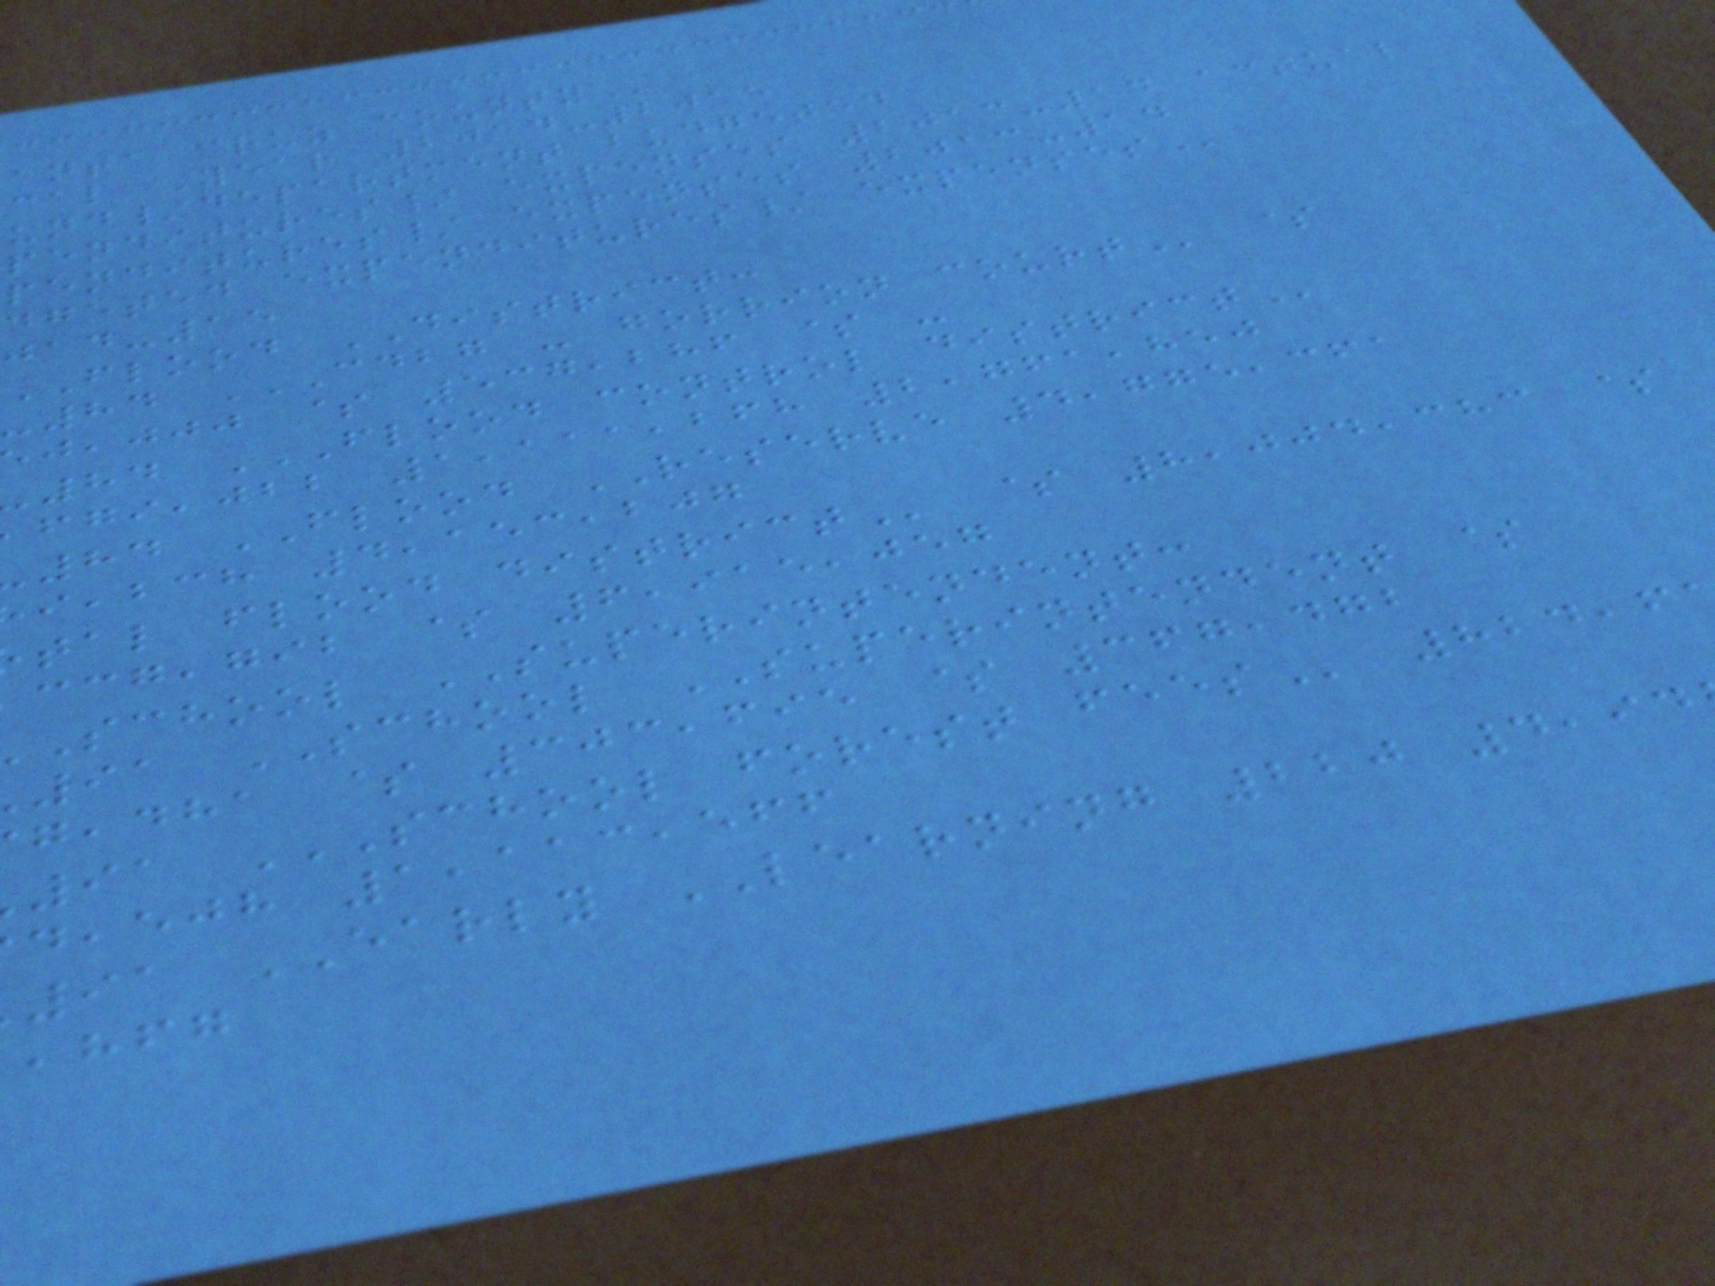anta cruz
cal Year 2014-2015
und/department budgeted
penditures/ expenses 2013-14 actual
penditures/ expenses 2013-14
dgeted expenditures/
-15
FLOOD DISTRICT:
-84 CDBG - GORRION COURT $
,jjj $ 537,286 $ -
84 FLOOD CONTROL DISTRICT
,jbb 1,111,268 2,761,850
84 FLOOD RESERVE 4,775,361
,bch 4,153,207
,gib $ 6,915,057
school SUPERINTENDENT:
91 SCHOOL SUPERINTENDENT $
,dha $ 303,695 $ 367,472
91 SCHOOL FOREST FEES 824,6
,ejh 1,113,566
91 EARLY LEARNING 220 4,94
,hfg
